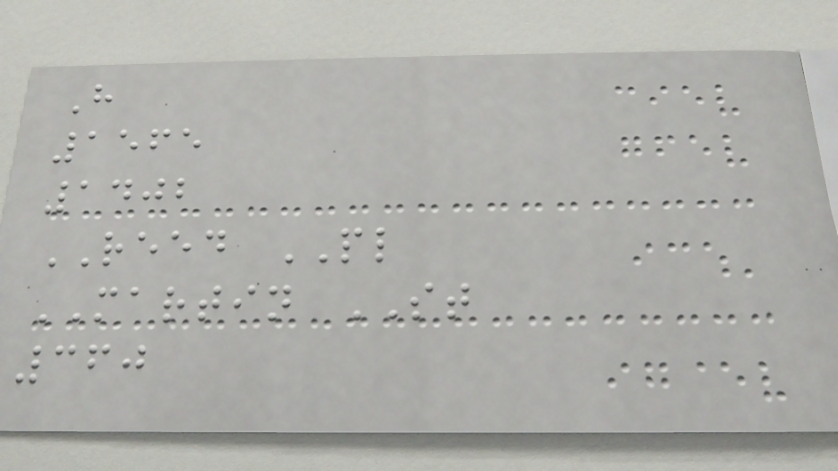H
1565
1402
REED PL
MARTIN ST
360
